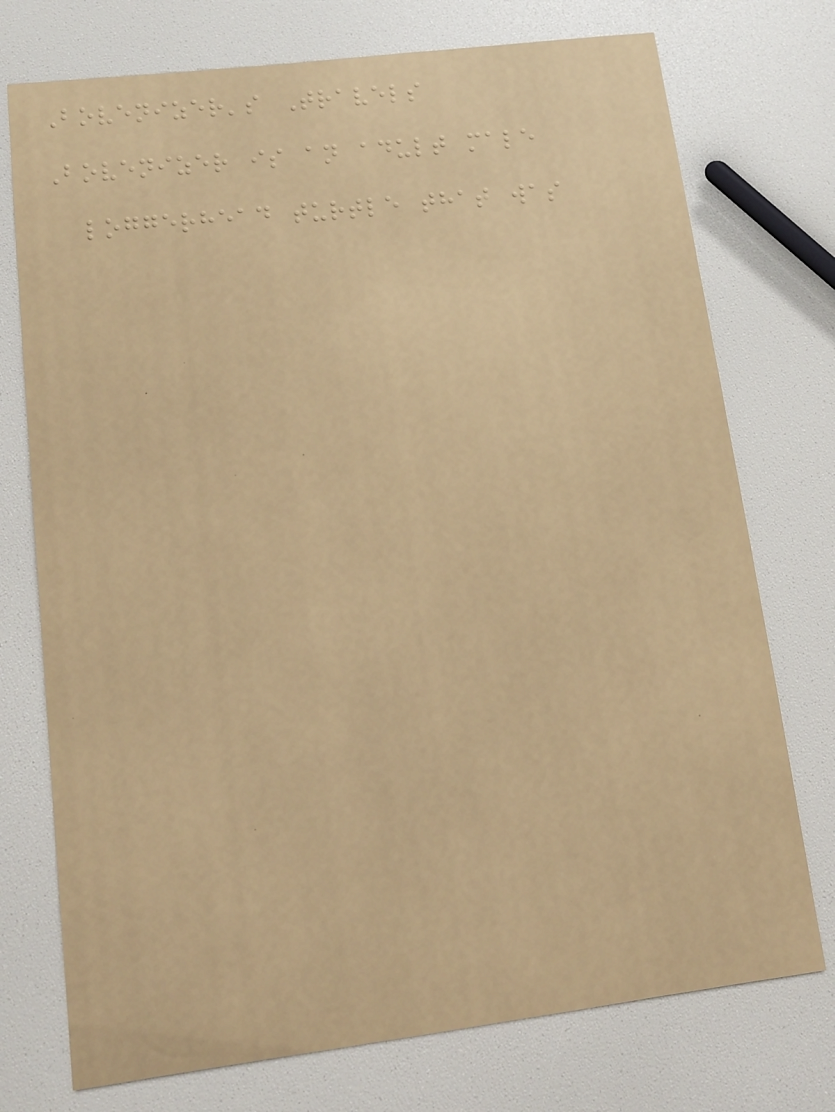Bovenizer's Travels
Bovenizer is an adult male
loggerhead turtle that was
